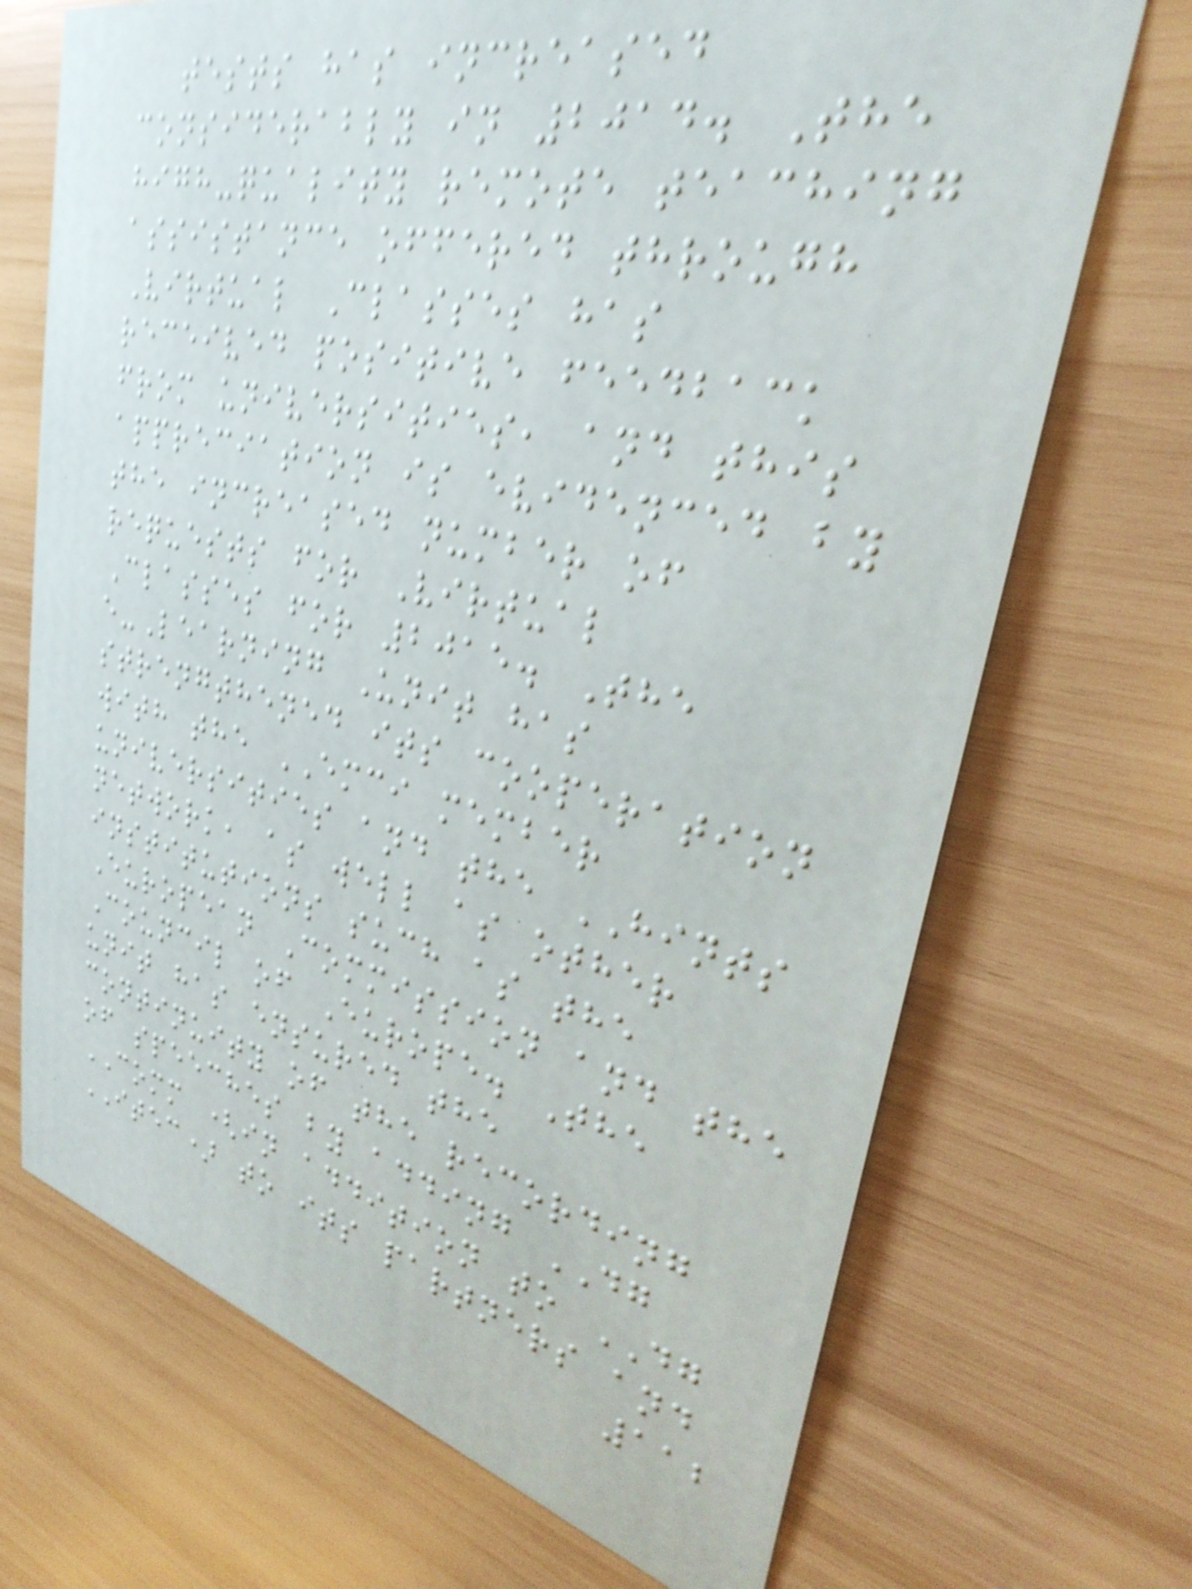tests has increased
considerably in 2014. The
high-quality remote teaching
assistance offered through
Virtual Classes has
received positive feedback
from universities, and this
appreciation is evidenced by
the increased number of
requests for Virtual
Classes for 2015. The
e-Learning Unit has
strengthened its cooperation
with the EMCI member
universities and the HINTS
network, as well as other
institutions such as the
European Commission and the
Council of Europe. The
unit has ensured the
continuity of the recording
of speeches by adding DG
COMM (in addition to DG
ITEC) to its partners and
112
